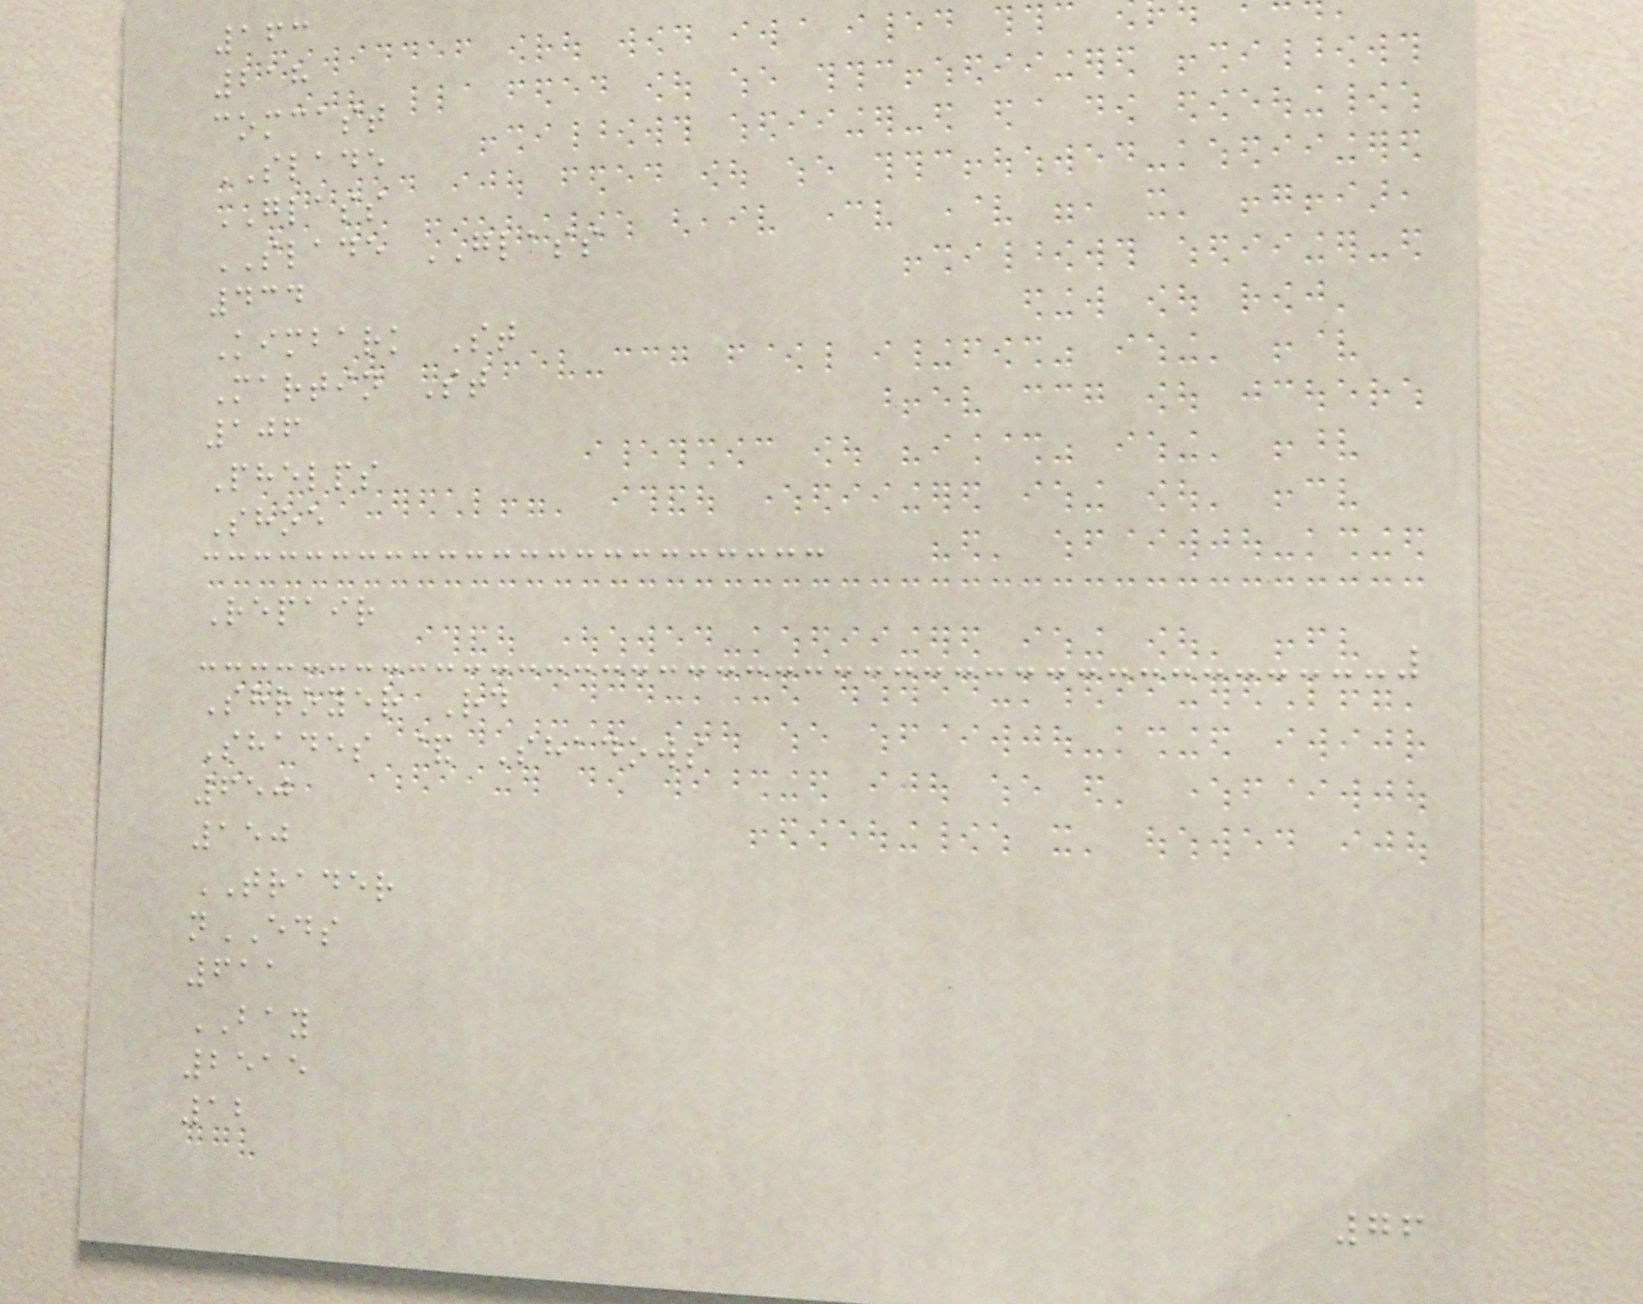163
218
comcast
SLADE
GLASS
SLADE GLASS
434
Kimbark St
Martin St
106
Phelps
Shoe
Repair
Shroyer Rd
Shades & Shadows
650
150
TRADER
nEDS
611
BAY
2515
12
76
